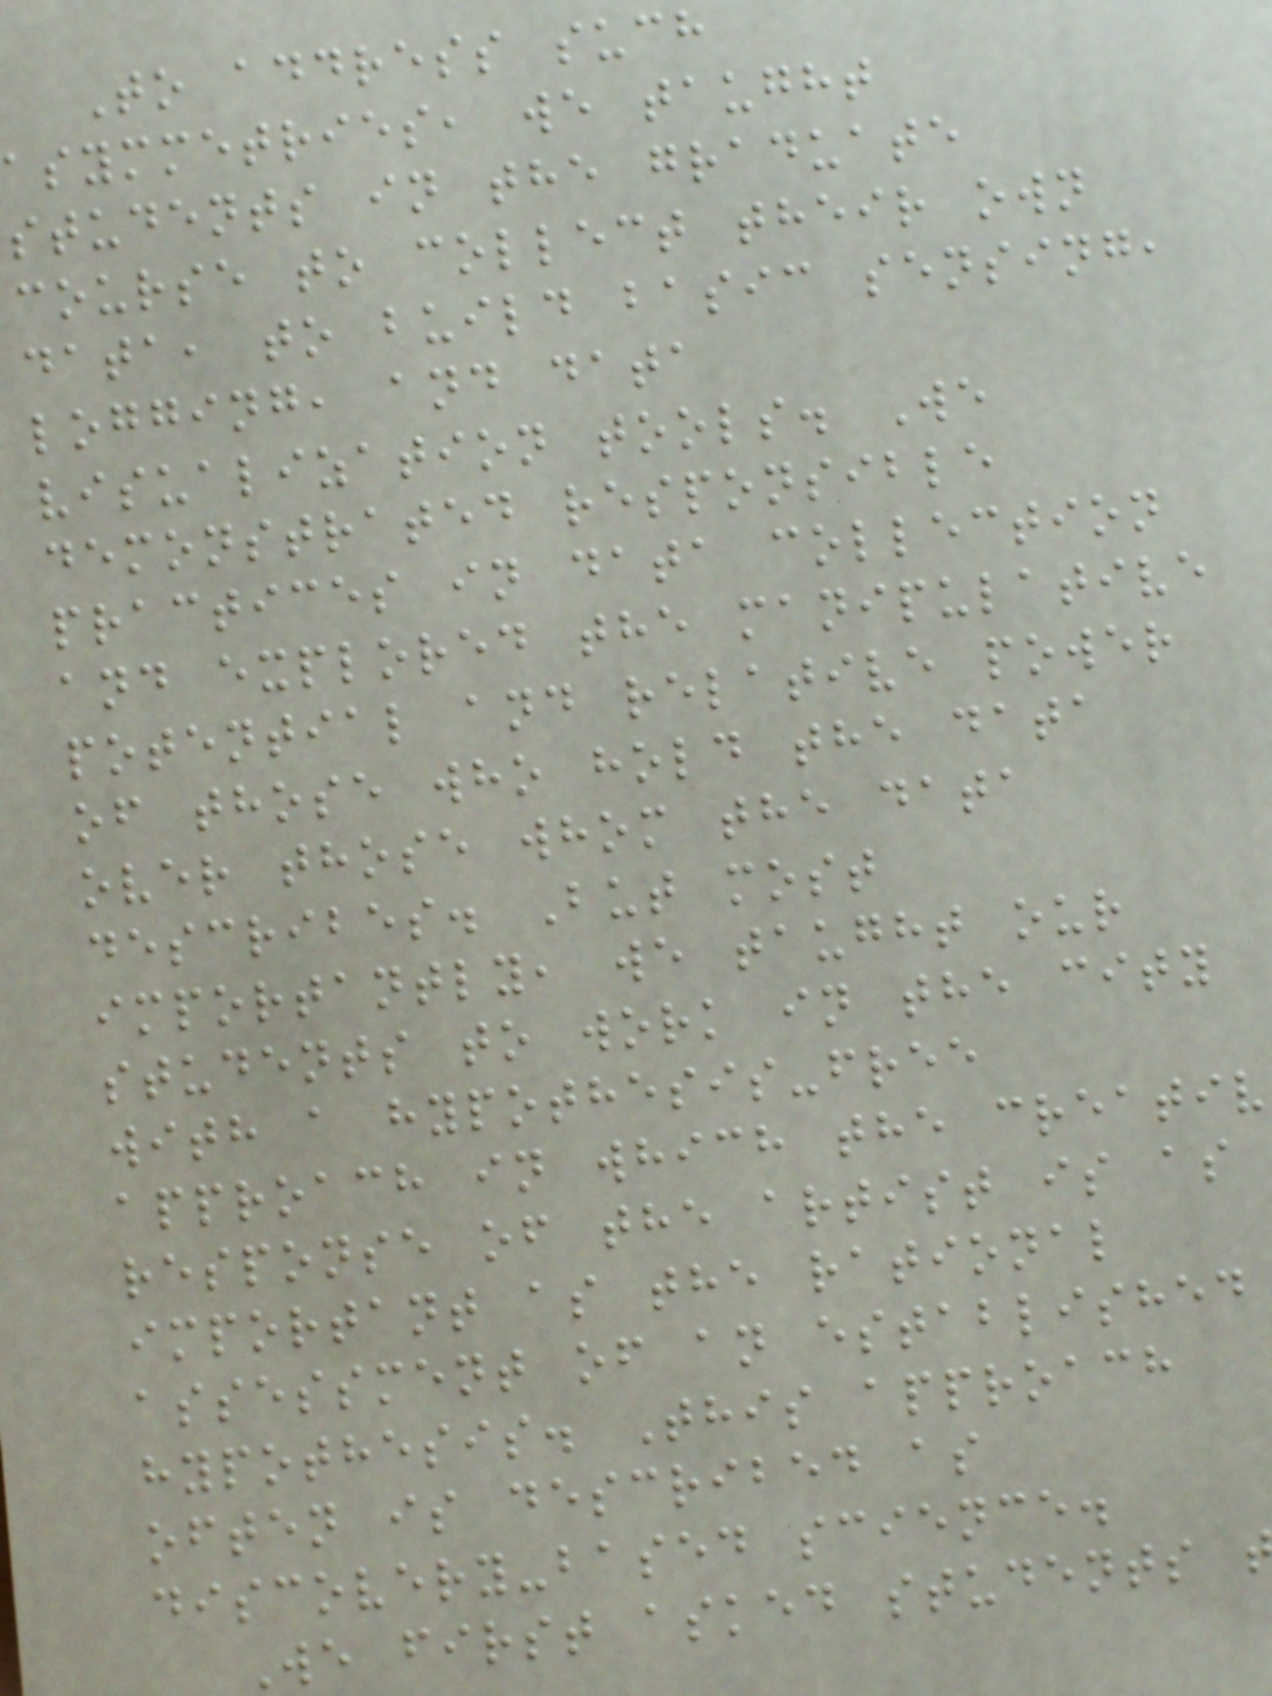To address such
asymmetries, we taught
students in the graduate
course to collect their own
data, to build basic sensing,
logging, and data
visualization tools. We
demonstrated responsible
practices in data collection
and explored the manipulative
potential and relative power
of those who hold the data
over those whom the data
describes. But most
importantly, we taught our
students to work in the city
with a hypothesis-free
approach in which the creativ
response of the artist is as
important as the rational
assessment of an established
hypothesis. This approach
often is described as
discovery-based science.
We first asked students
